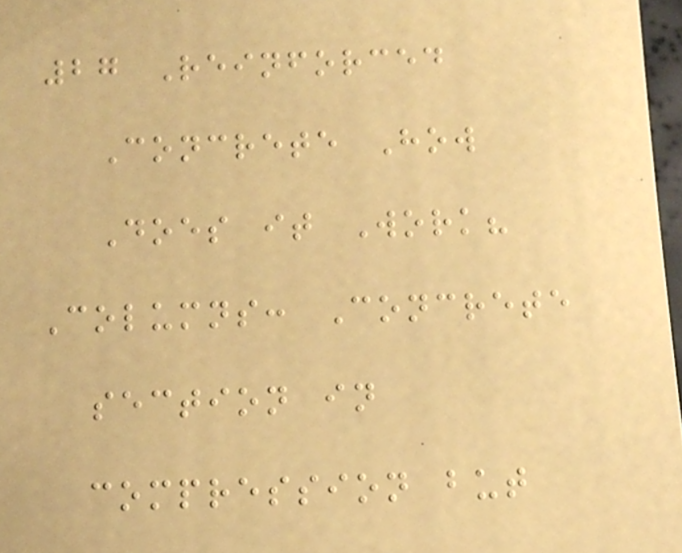27 Reinforced
Concrete How
Does it Work?
Columns: Concrete
section in
compression but
